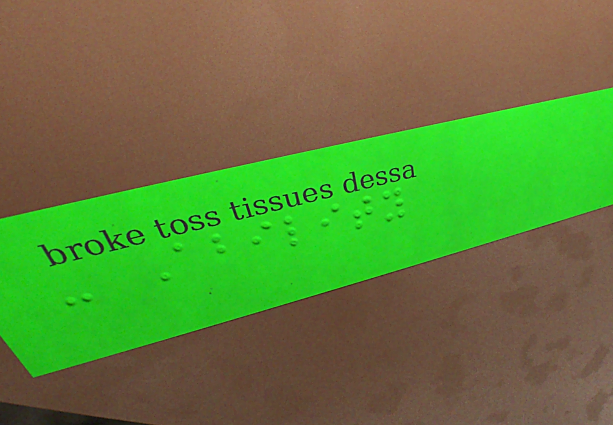- Ability
